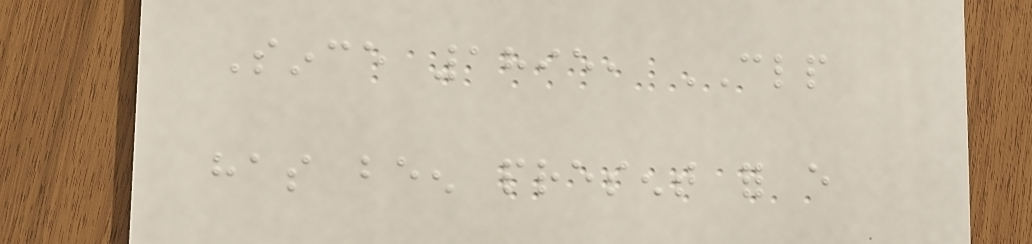Since 1895, CLP
has been present for every
